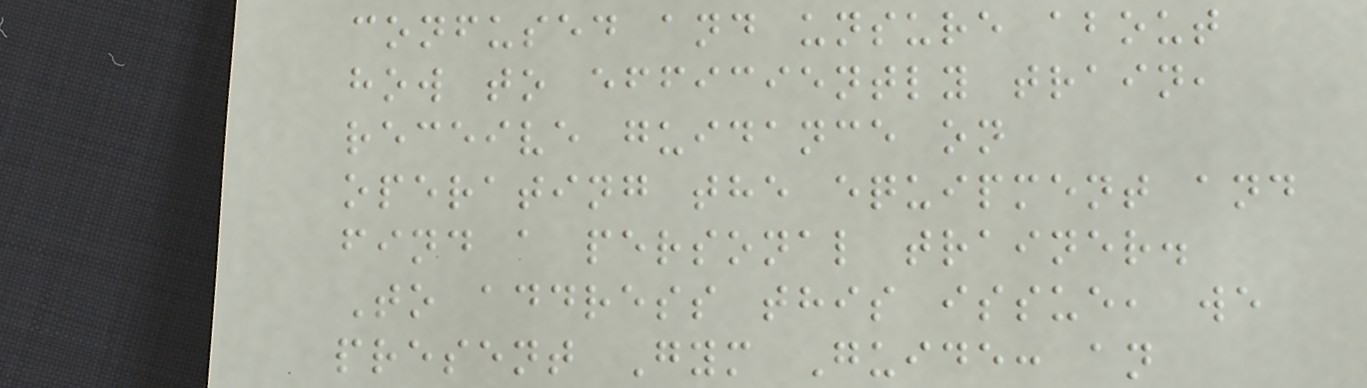confused and unsure about
how to efficiently train,
receive guidance on
operating the equipment and
find a personal trainer.
To address this issue, we
present Gym Guide: an
